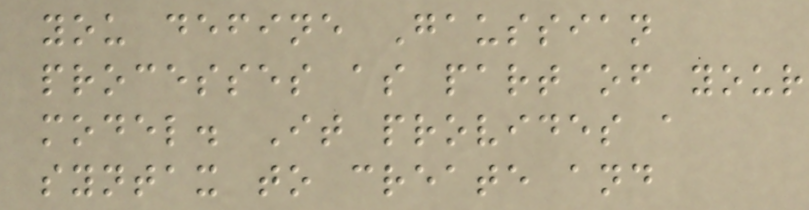you define Gaussian
processes as part of your
model. It provides a
syntax to create and
